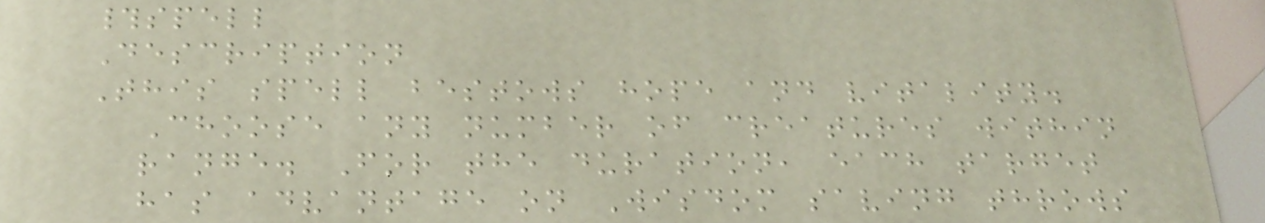#spell
Description
This spell bestows hope and vitality.
Choose any number of creatures within
range. For the duration, each target
has advantage on Wisdom saving throws
